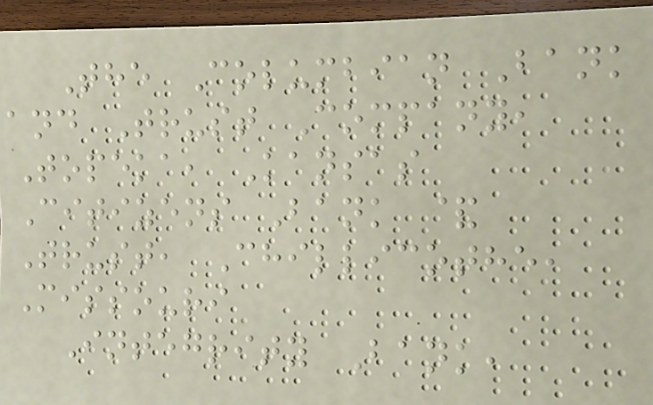The Columbian Bank
and Trust Company,
Topeka, Kansas
Citizens Bank &
Trust, Chillicothe,
Missouri
Integrity Bank,
